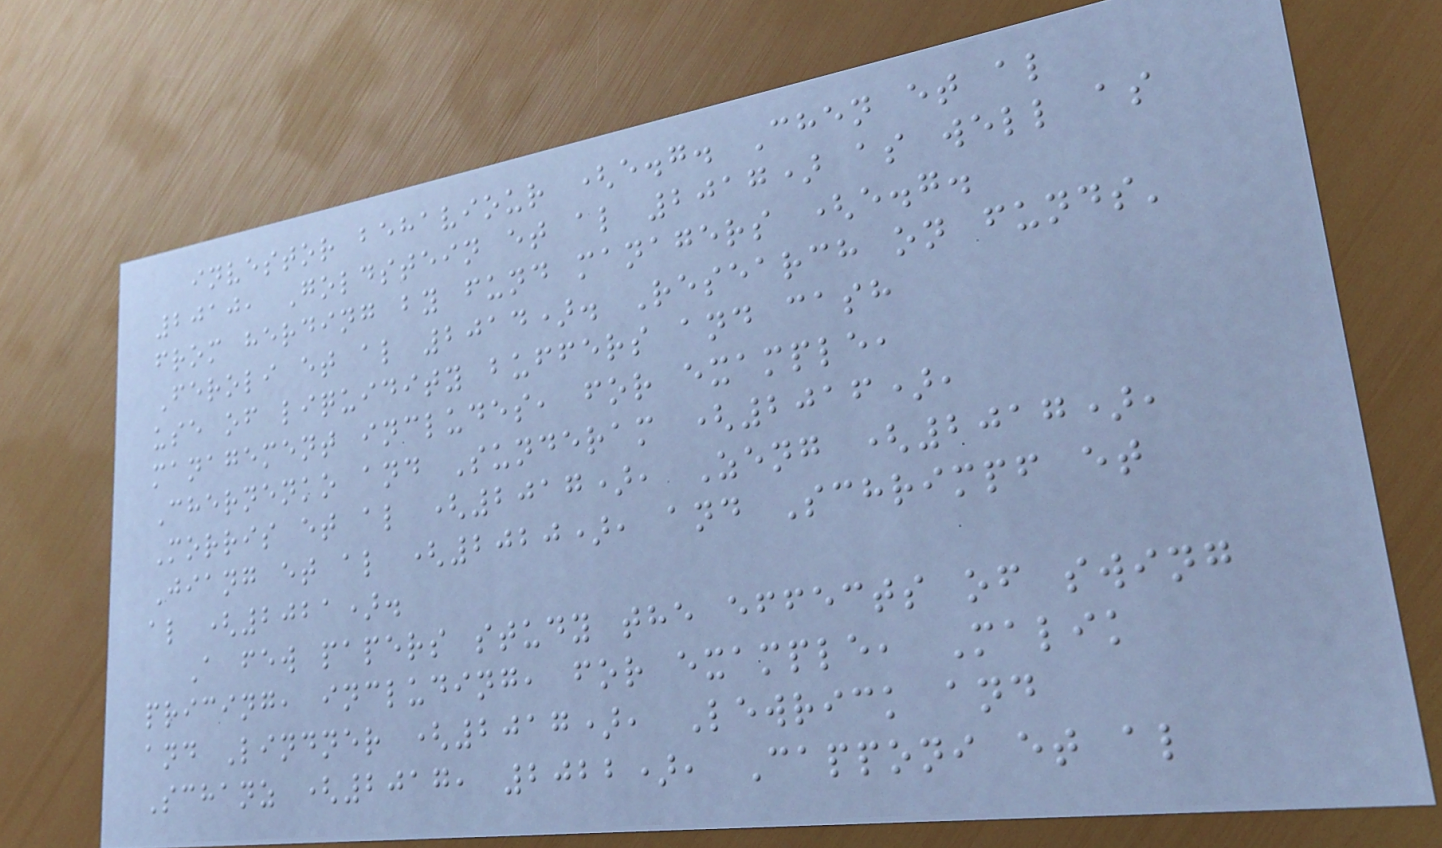investor behaviour (e.g. Chen et al
2010, Goldstein et al 2017) as well as
from herding by fund managers (e.g.
Feroli et al 2014). Research on funds'
use of liquidity buffers and cash
management includes, for example,
Chernenko and Sunderam (2016),
Morris et al (2017), Zeng (2017),
Jiang et al (2020), and Schrimpf et
al (2021).
A few papers study the effects of swing
pricing, including, for example, Malik
and Lindner (2017), Lewrick and
Schanz (2017, 2022), Capponi et al
